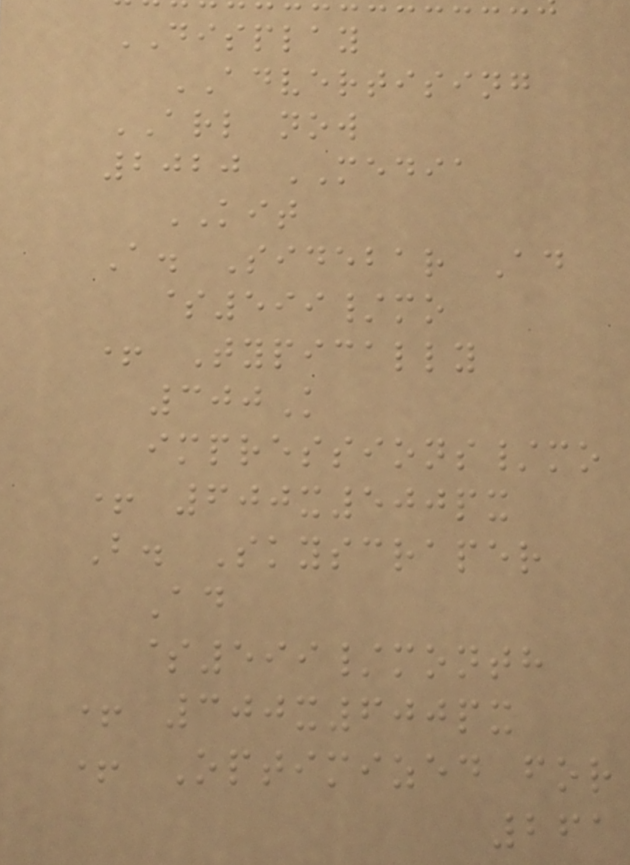DISPLAY
ADVERTISING
ARL now
2020 MEDIA
KIT
A. Sidebar Ad
$599/mo
+ Typically
300K
impressions/mo
+ 600x500px
B. Skyscraper
Ad
$599/month
+ 300x600px
+ Optimized for
261
